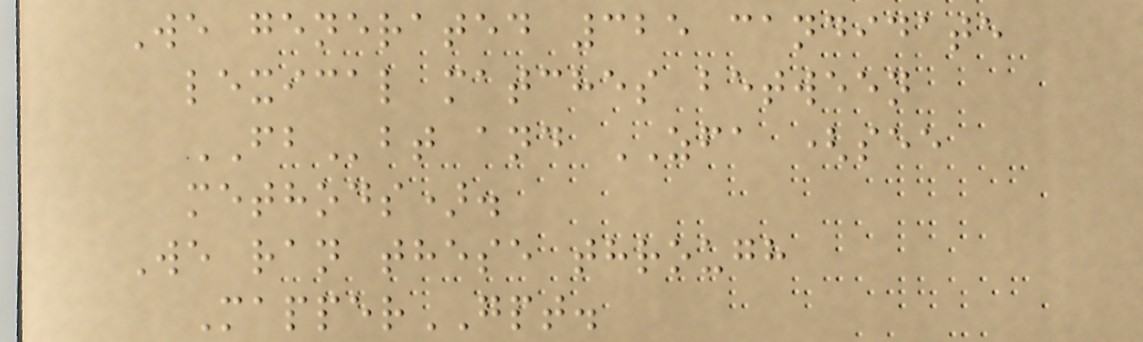We generated 325 candidate
lexical matches between
FBbt and ZFA (see
methods).
We ran these through
MapperGPT.
